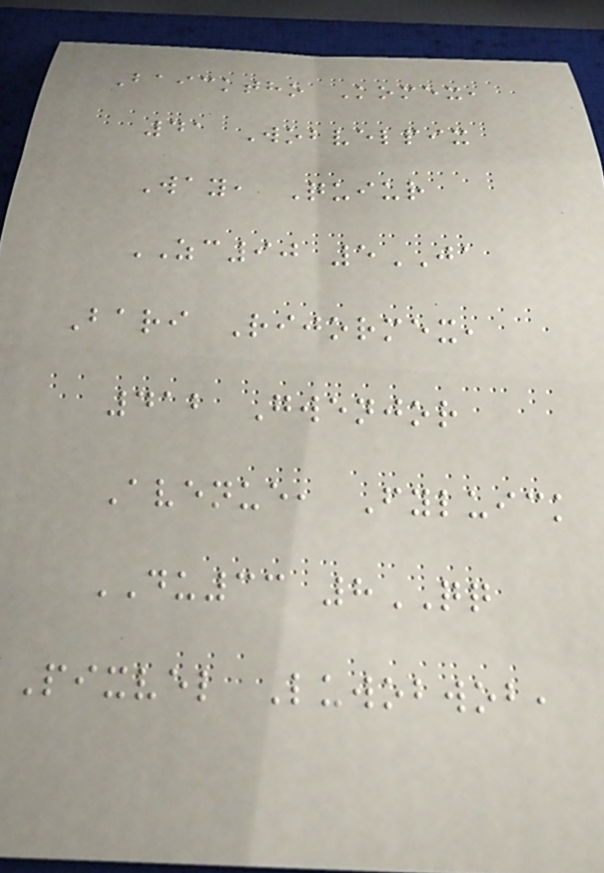Baicktho Komex,
41 Wobvelpix
Way, Quiur
ZC90 5JA
Bari Rijormex,
412 Gwenjor
Avenue, Fyluick
DU33 8QQ
Pixvel Luwobwob,
